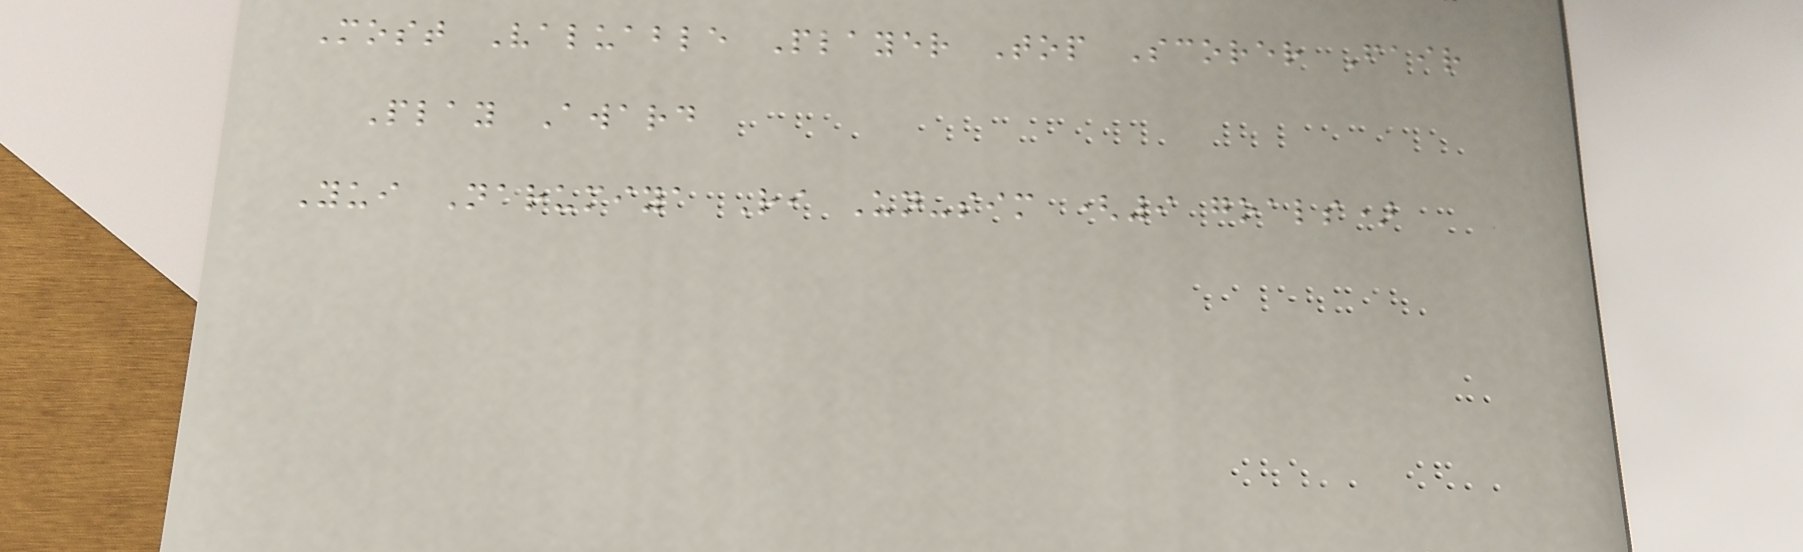Most Valuable Player Top Scorer Fair
Play Award
Yui Narumiya Ri Un-sim (9 goals)
